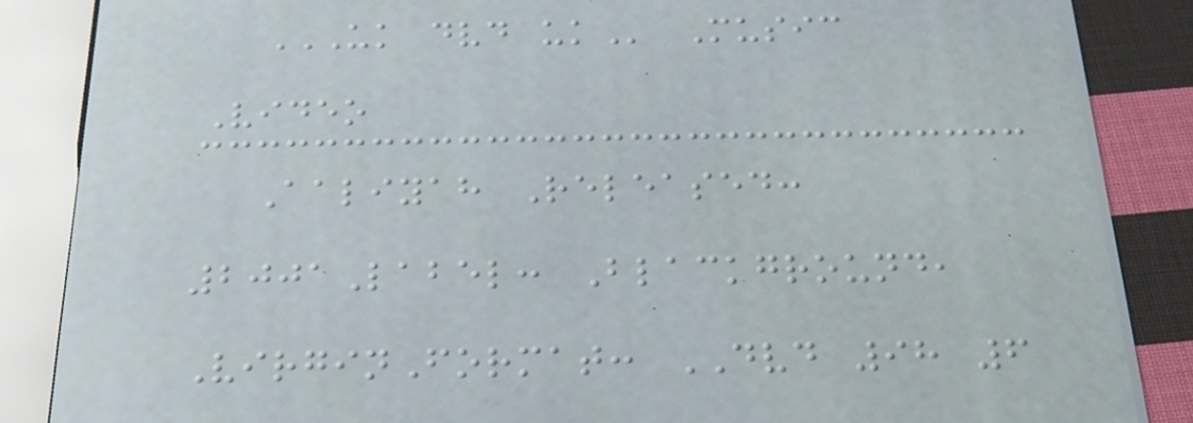UK DVD UK Music
Video
Aaliyah Released:
2001Label: Blackground,
VirginFormat: DVD 98 6
